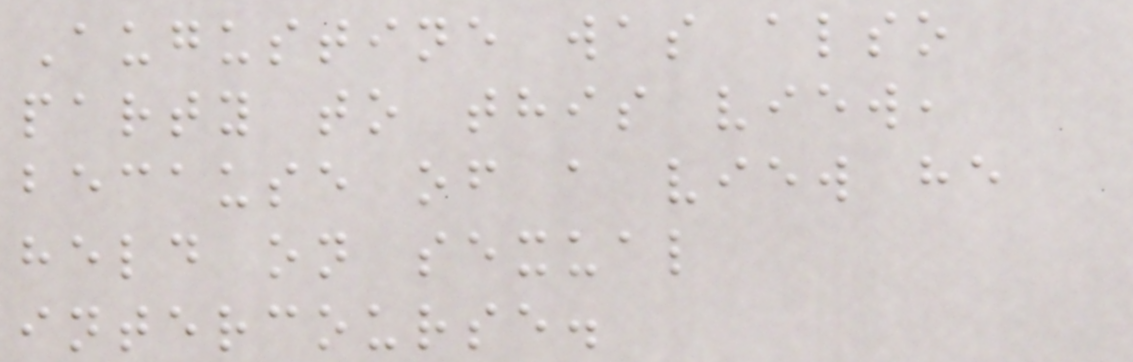Augustine was also
party to this view,
because of a view he
held on sexual
intercourse.
